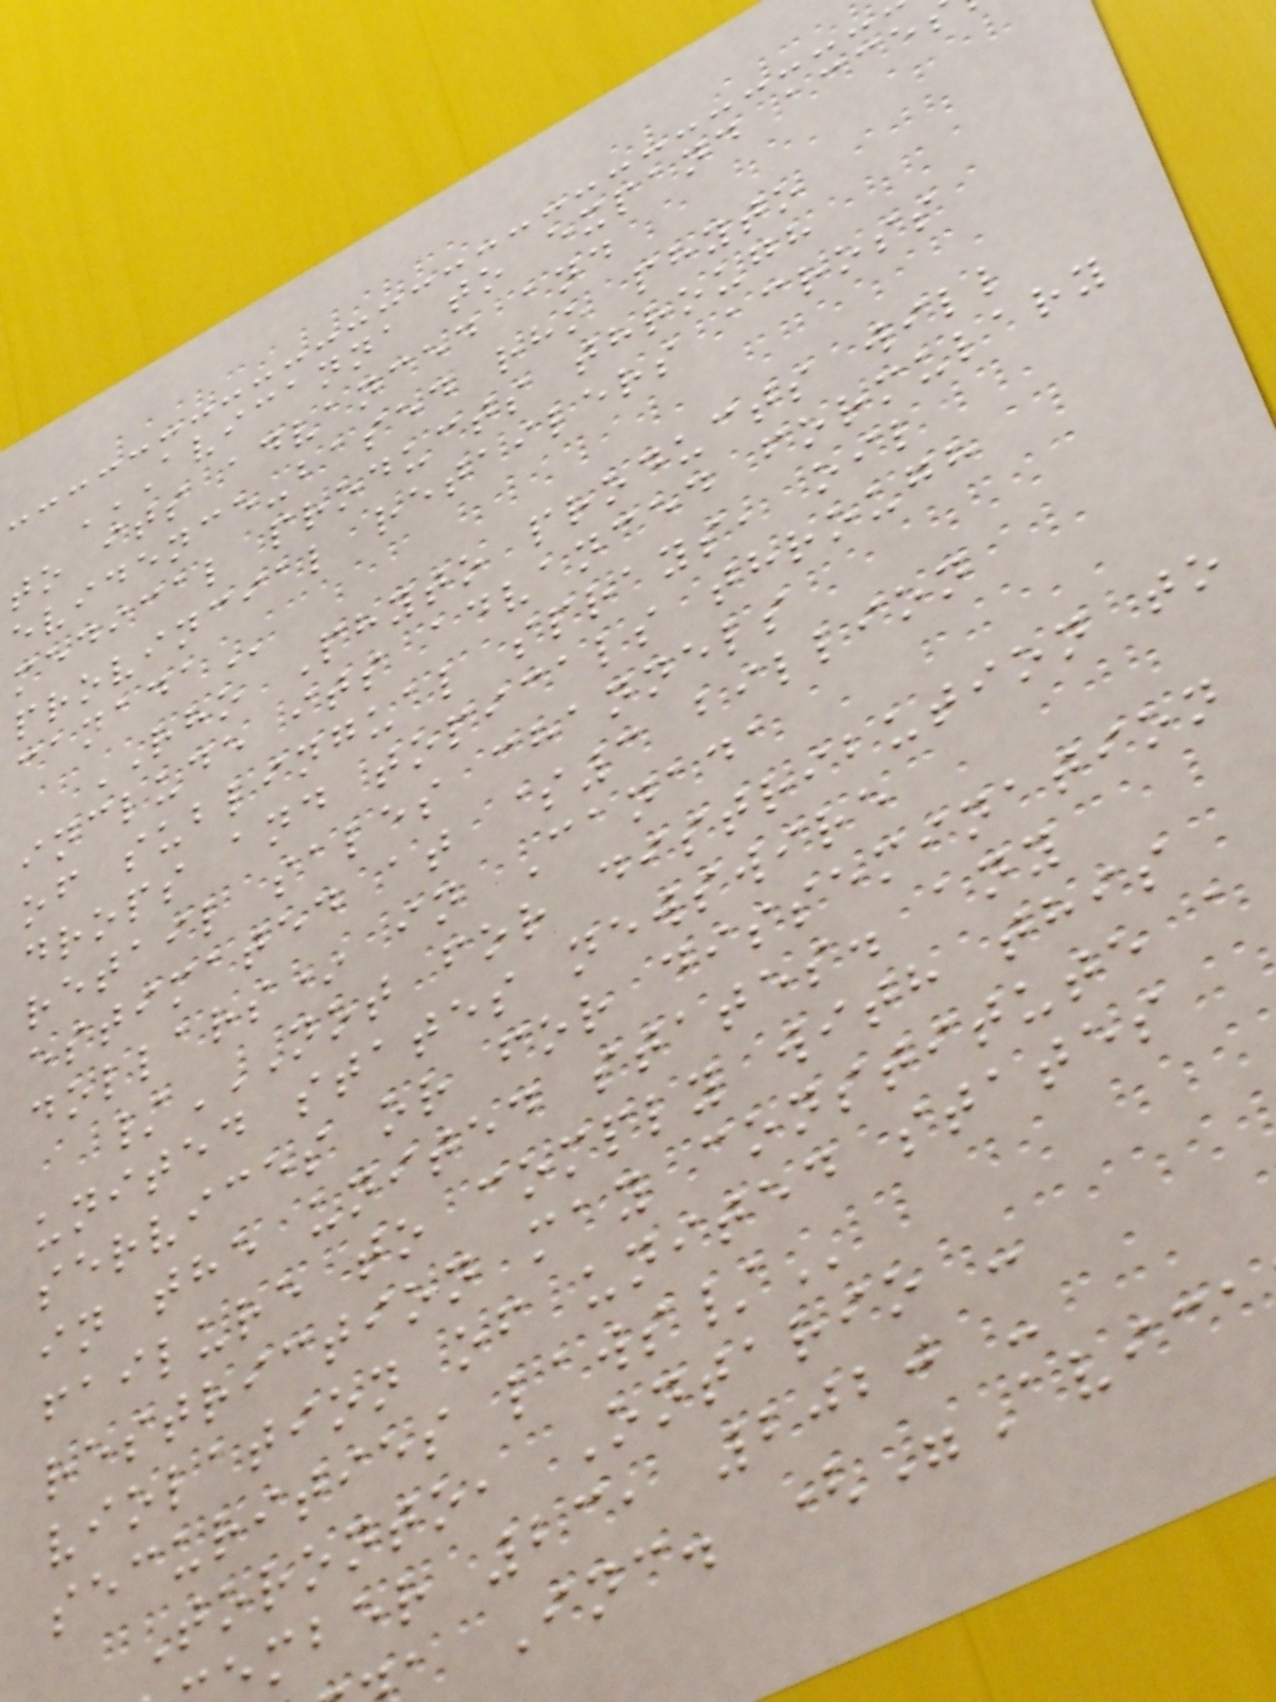to its advanced and
evidence-based rho phyto
medical products through
provincial retailers across
RHO Phyto products will
include its advanced formulary
of sublingual sprays, oil
drops and topicals through
retail sales channels
estimated at $3 billion
dollars* in Canada
/NOT FOR DISTRIBUTION TO
united states newswire
services or for dissemination
in the united states. any
failure to comply with this
restriction may constitute a
violation of united states
securities
Toronto, Ontario -
mber 23, 2020 -
Inc. ("Avica
